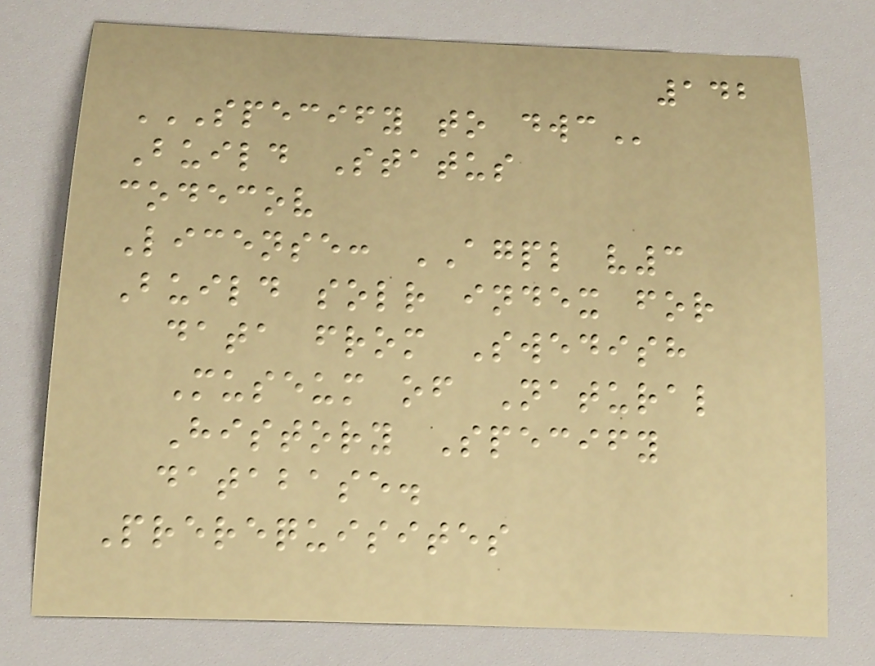142
SPECIFY TO DWC
Build Status
codecov
License: AGPL v3
Build solr index for
data from Swedish
Museum of Natural
History Specify
database.
Prerequisites
